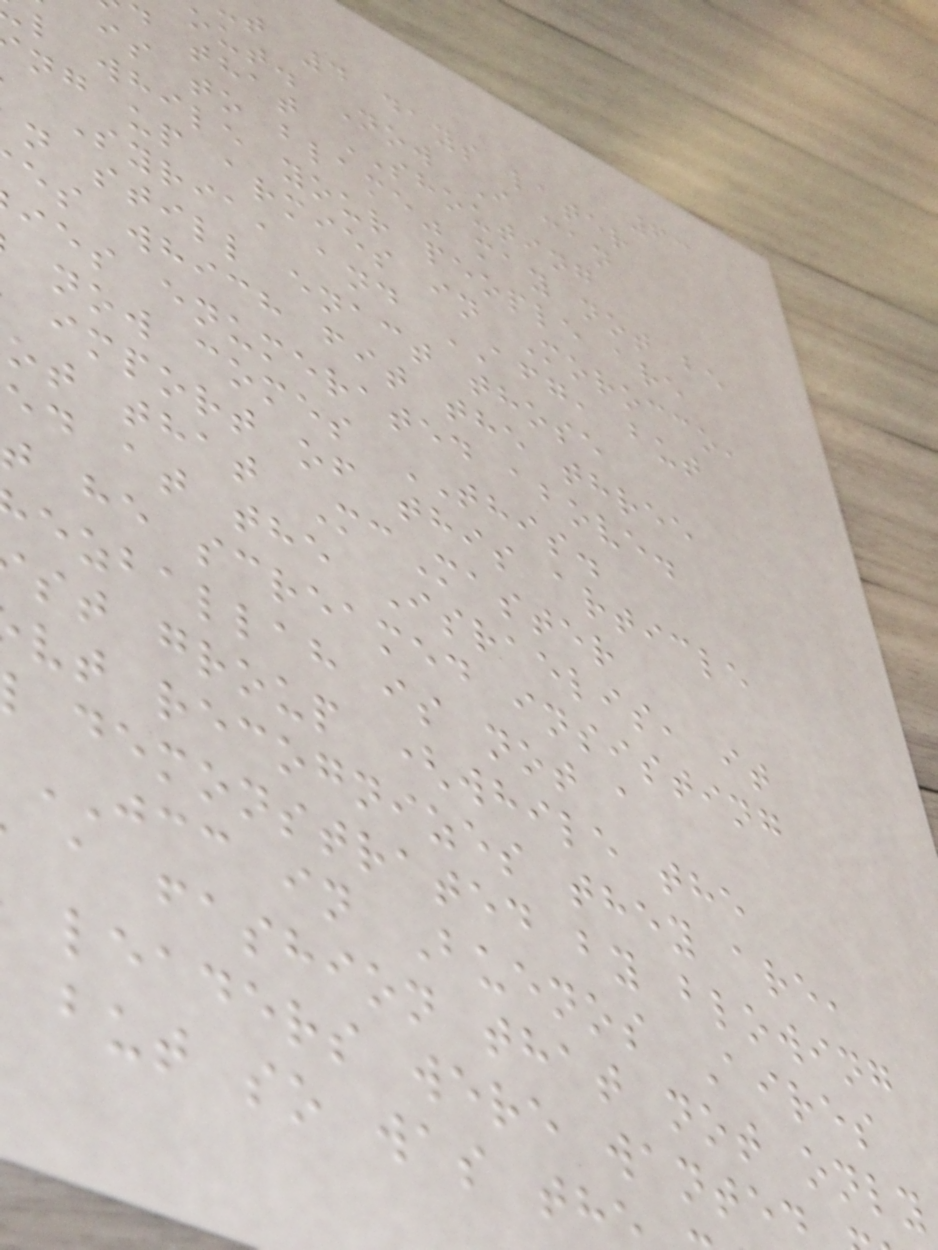63
t 4 days later
out. Now I can
d that SHOUTING
is to blame" may not be
l while your people are
ng up armies in Morocco,
Syria, and AFG, but
n still enact those
es which fit the three
ies enumerated above.
now comes THIS.
import of this article
ot that McMaster
ed at the Israelis, it
t he screamed insisting
ezballah is not a
st group (while the
vt recognizes they are,
demonstrated by blowing
JCC in Buenos Aires
a fashion that not only
leaders were wante
but so was th
